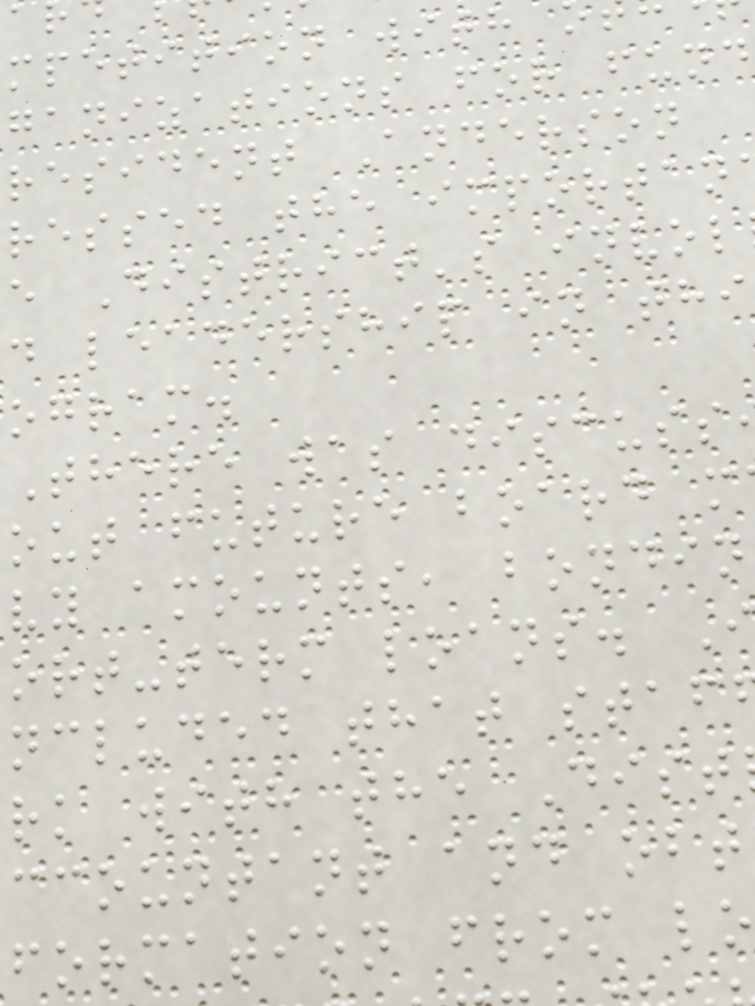mpetition with
ganizations for fund
resident Anderson
ressed the importan
e District's invol
d leadership in thi
ogram.
There was discuss
out future board m
vy amounts, bondin
ort-term loans.
ncluded that staf
rk with the Dist
ccountant and obt
formation from lo
